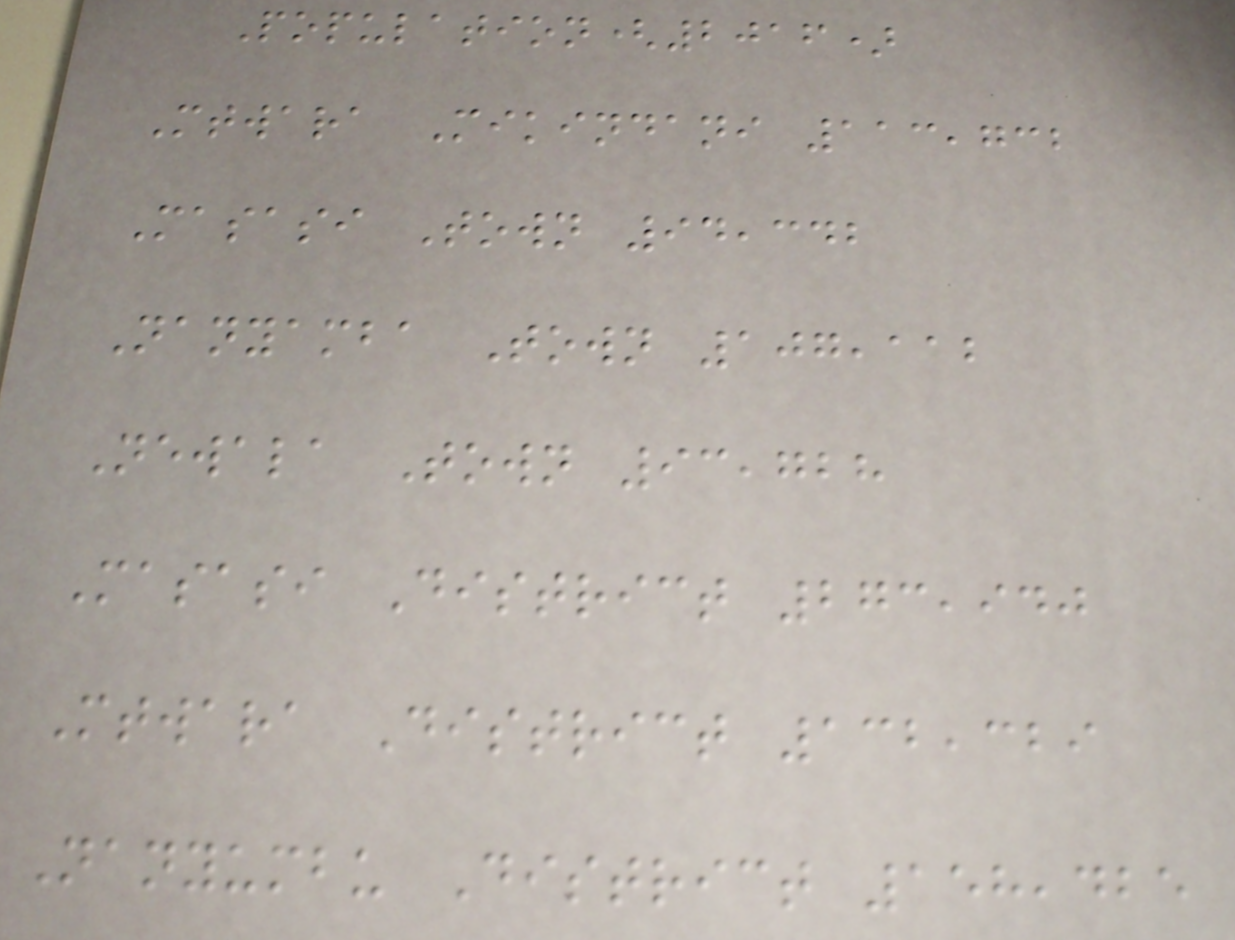Population(2016)
Mtwara Mikindani 113,732
Masasi Town 94,342
Nanyamba Town 107,112
Newala Town 93,728
Masasi District 273,940
Mtwara District 132,329
Nanyumbu District 158,425
